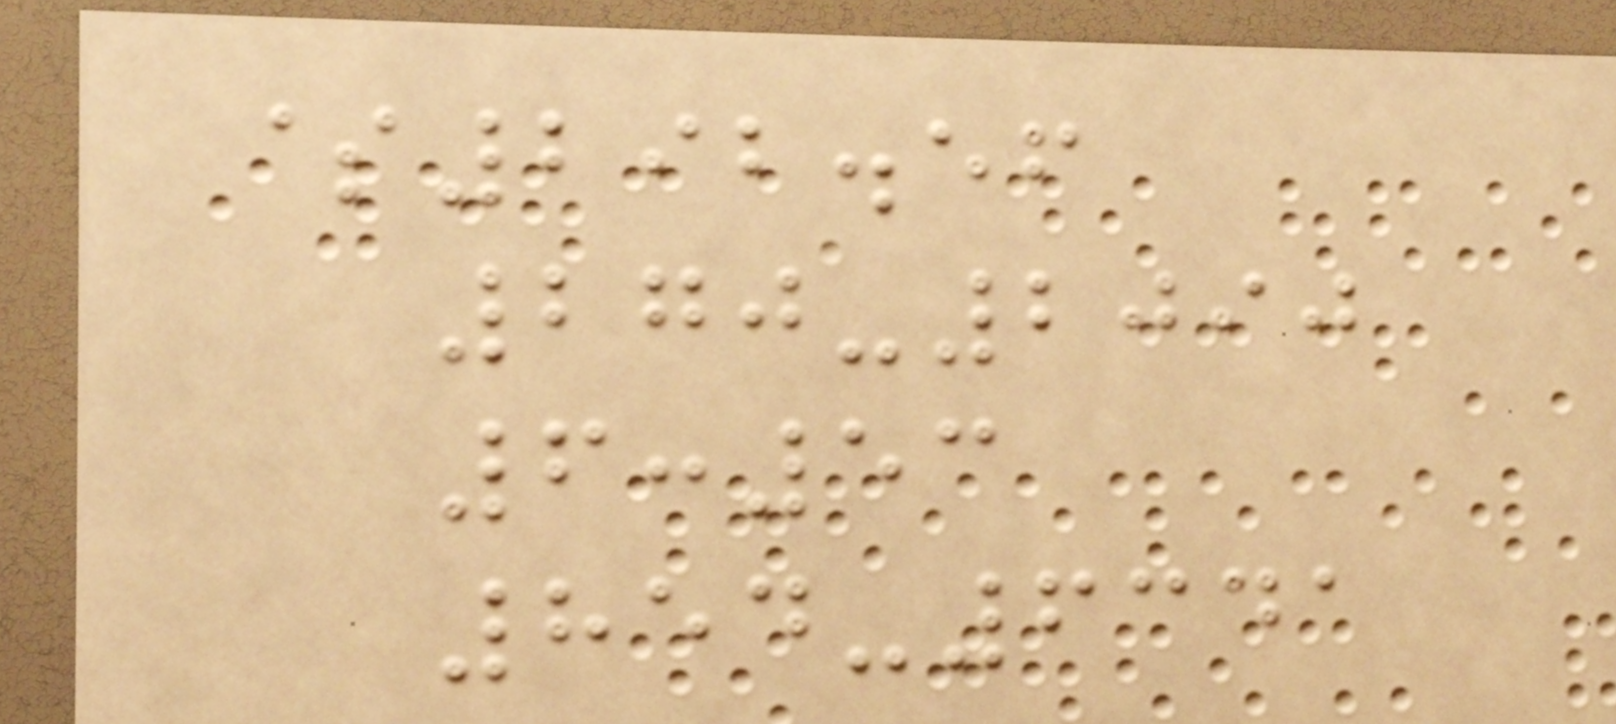$292.56
270-2090
6:53
854-6341
